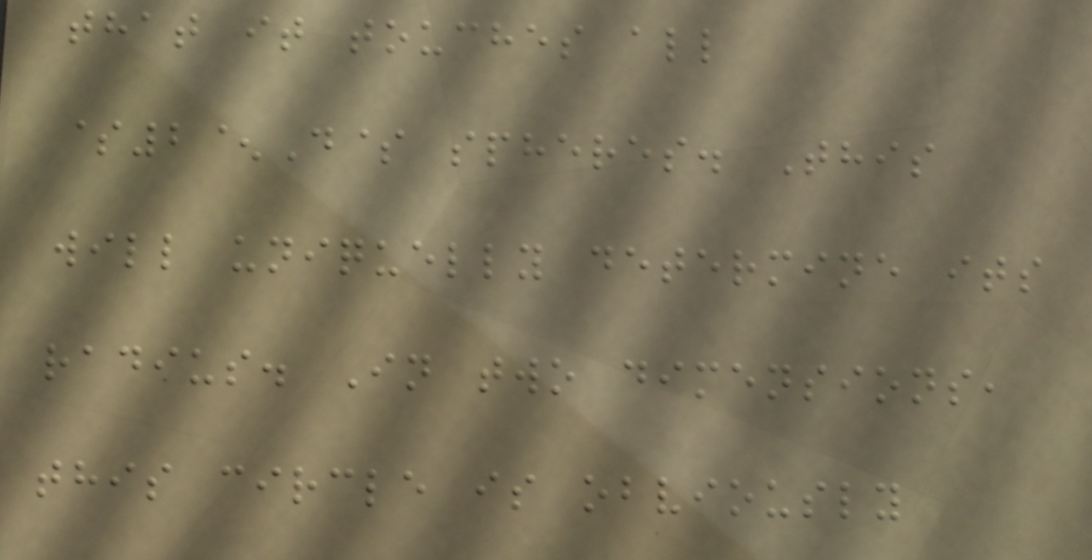that it touches all
$2^D$ spheres. This
will uniquelly determine its
radius. In two dimensions,
this circle is obviously
